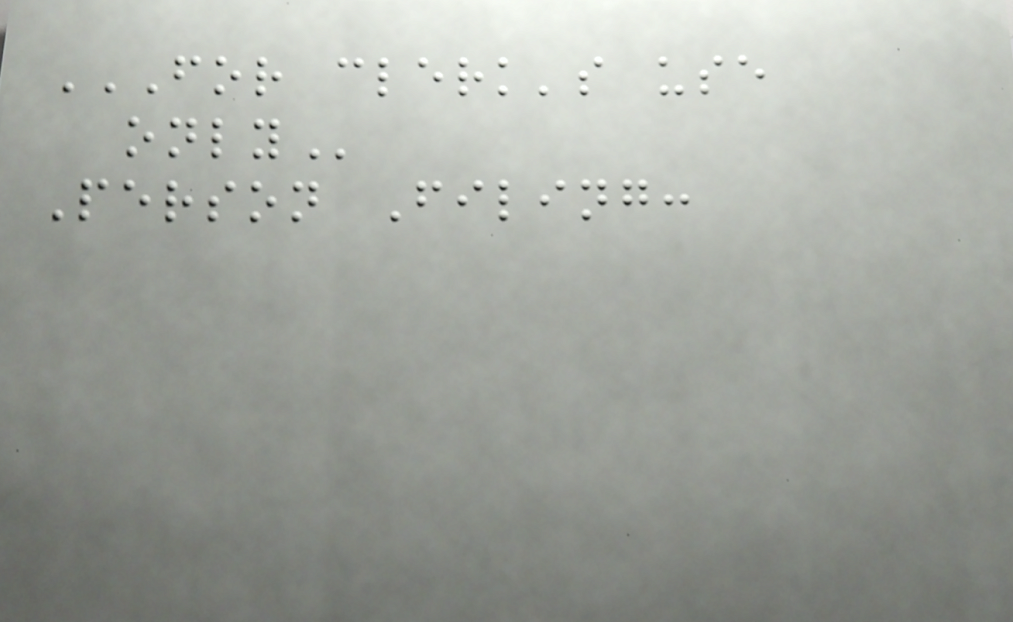FOR CLERK'S USE
ONLY
Person Filing:
